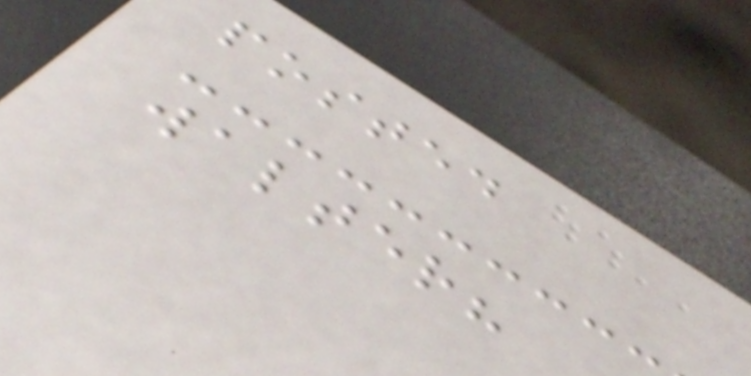posted
walter?
